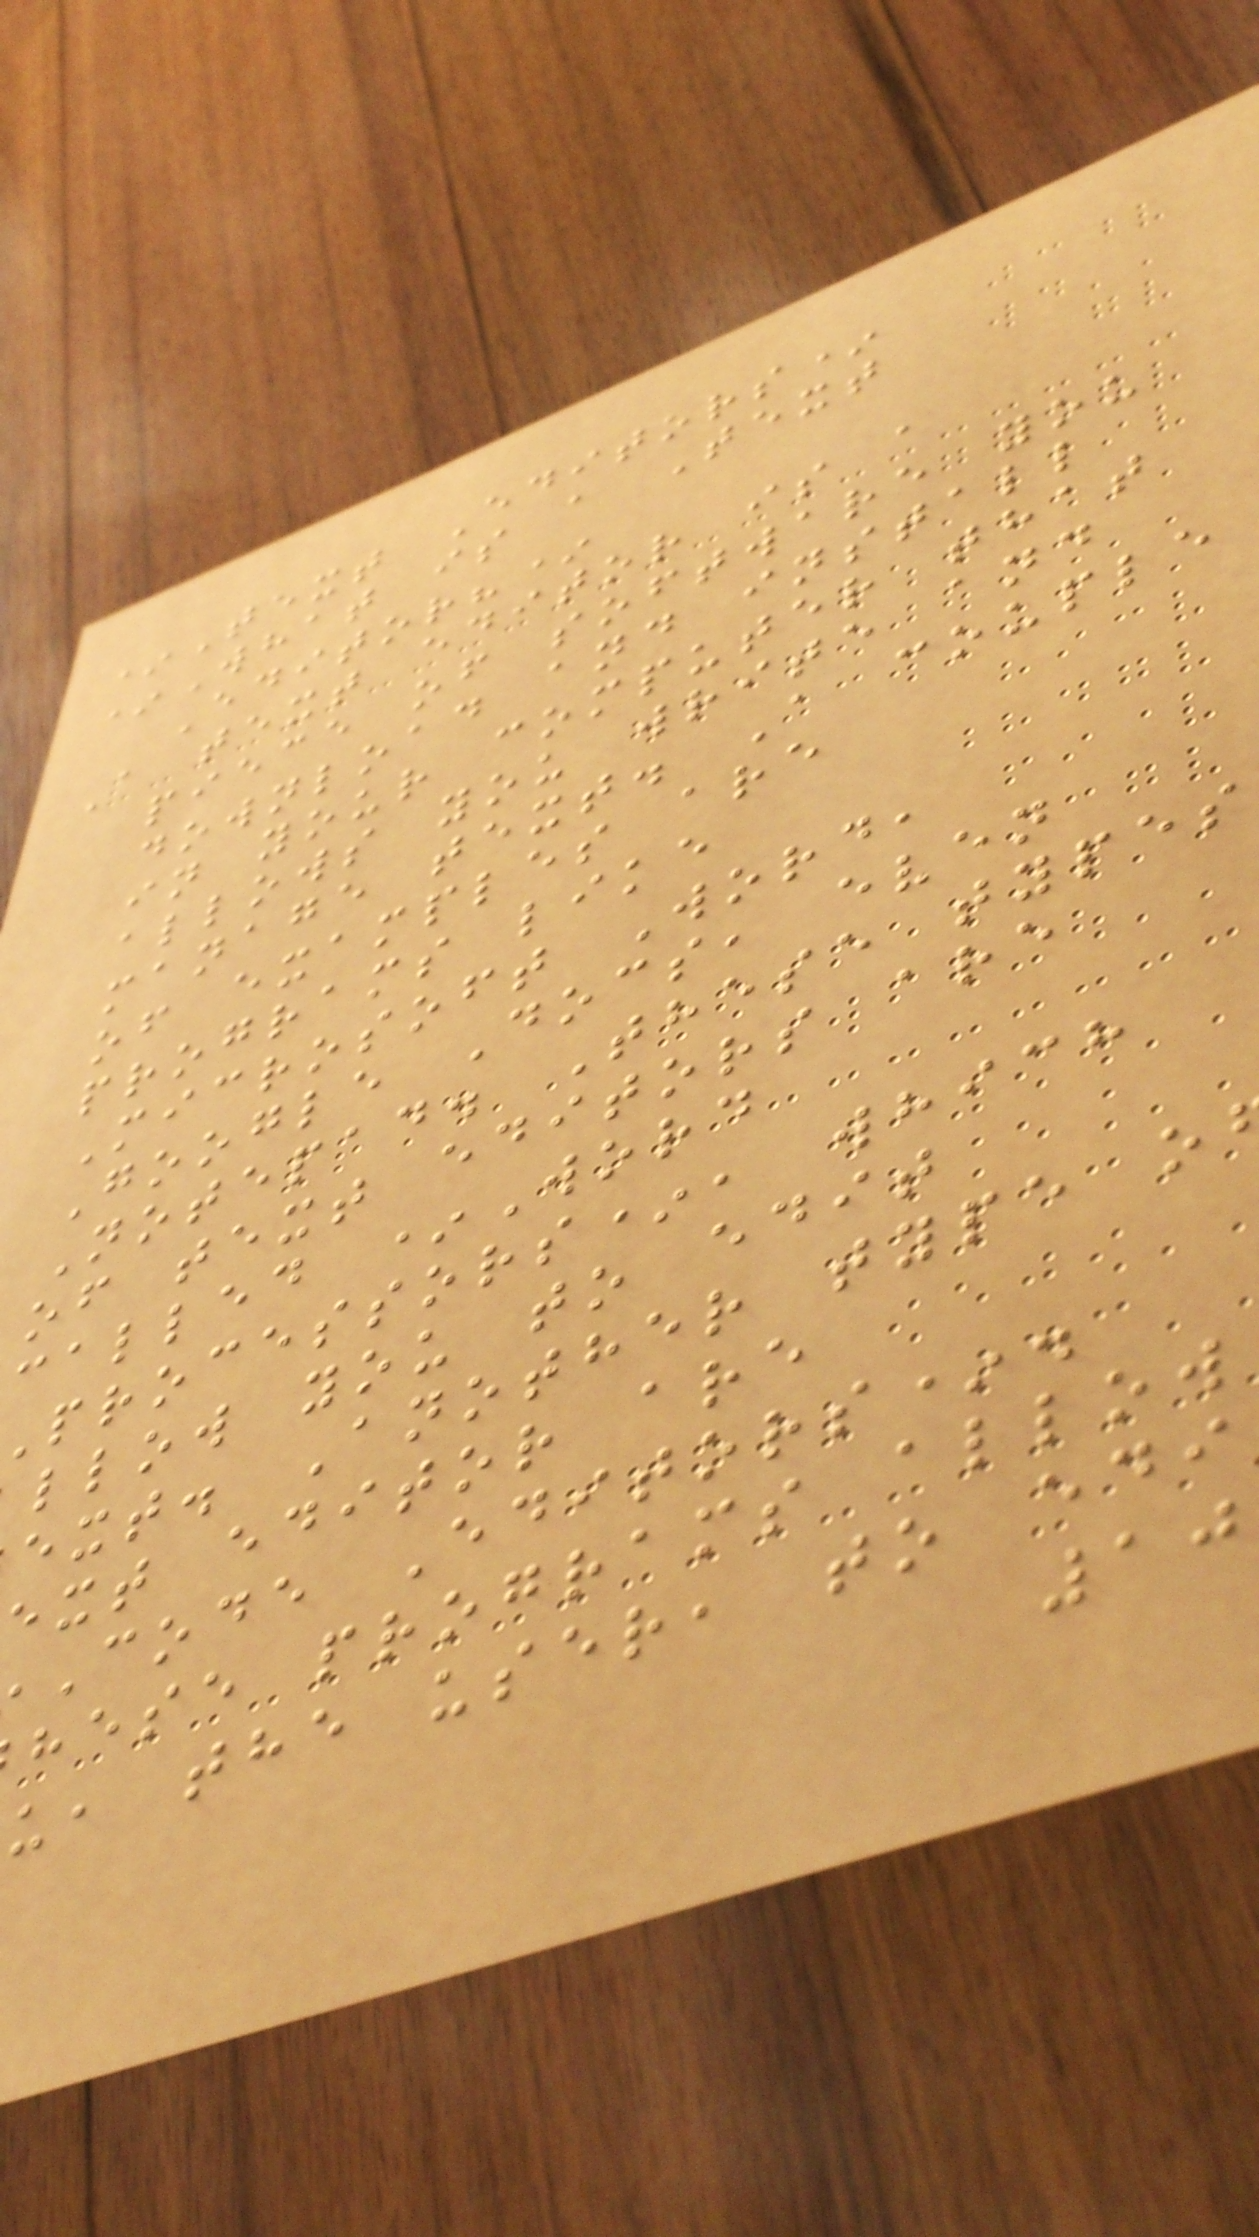*Text Editors*
*What is a Text
Editor?*
A text editor is a
piece of software you
download and install
in your computer that
allows you write and
manage text. A couple
of examples are
programs like
Microsoft Word,
Google Docs, even
Notepad. These types
of text editors are
called *Word
processors*, which
llow you to edit
ext. Another type o
ext editor are
Code Editors*.
hese programs allow
u, the user, to edi
